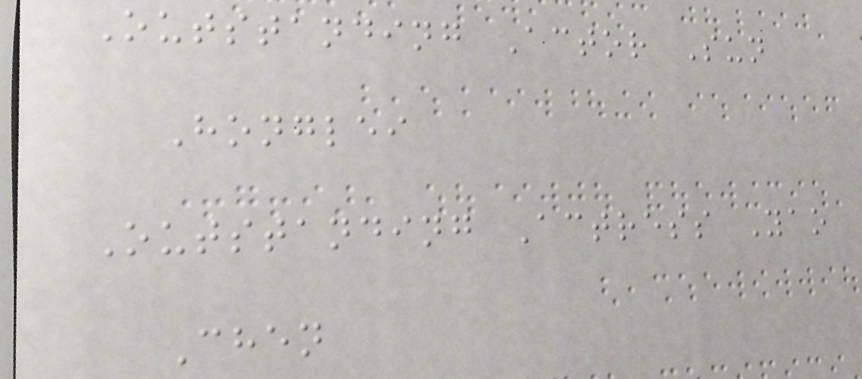Outstanding Actor Sun
Honglei
Outstanding Actress Yao
Chen
